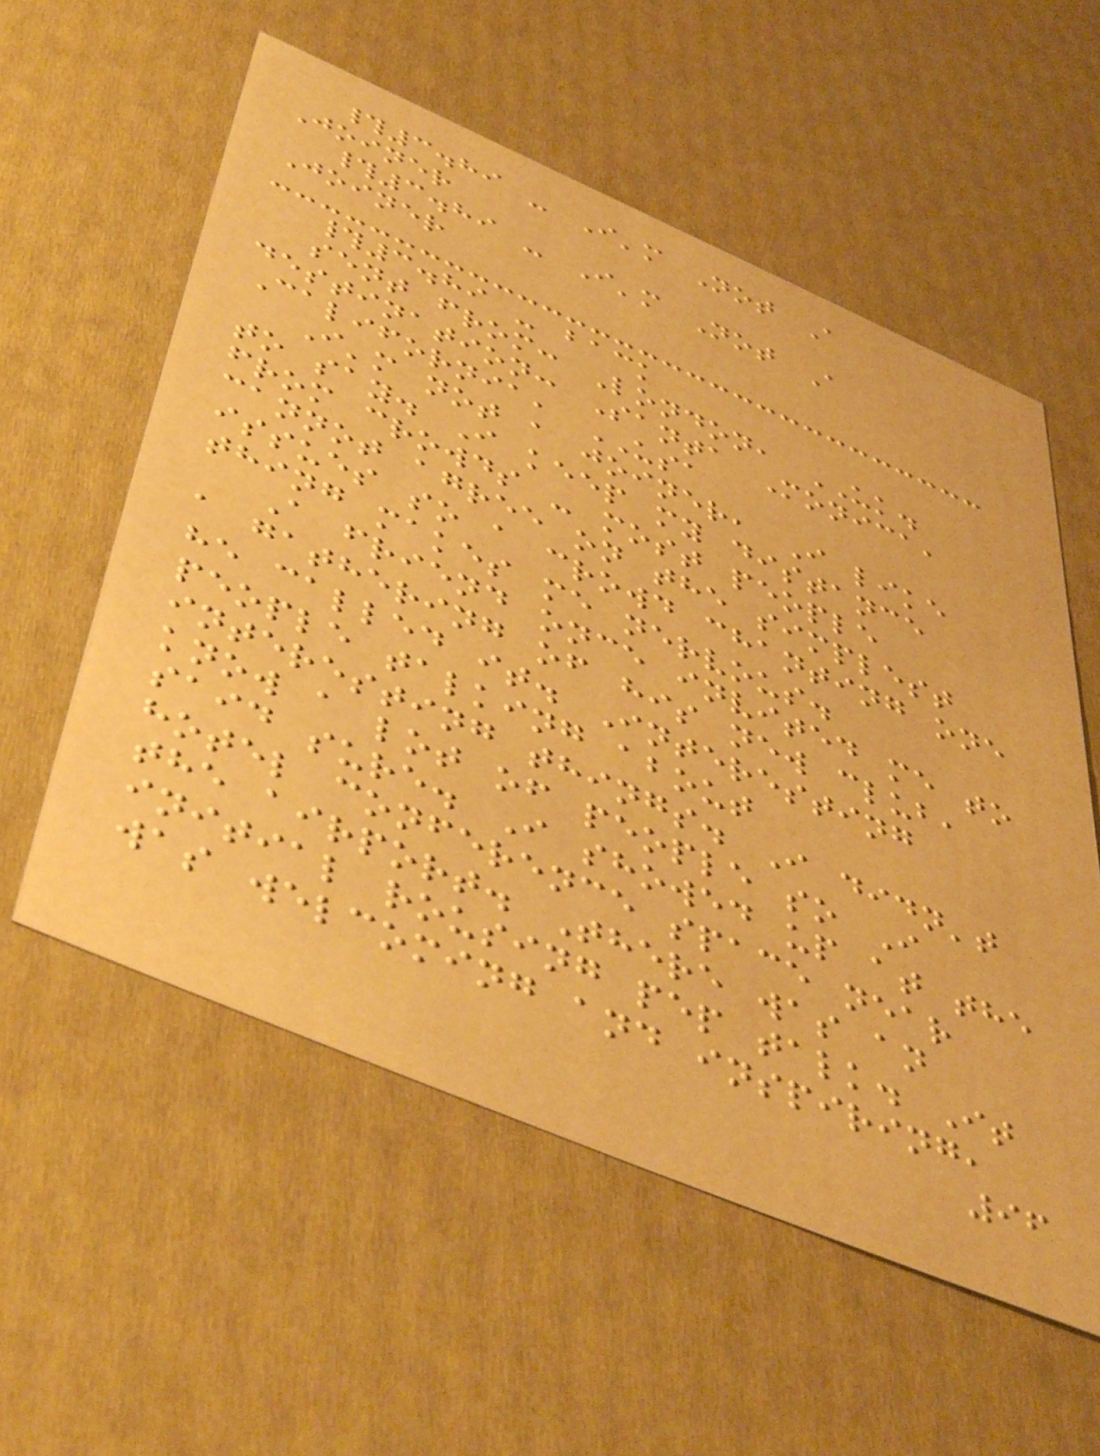#3.89 - I'm Not A
Joiner
#3.89 - I'm Not A
Joiner
#3.89 - back
sent from: London, UK.
destination: Santa Monica,
California, USA
I'm not a joiner, I like
to say. I keep my distance
from crowds - most people
cannot agree on the simplest
issues so a crowd chanting one
thing makes me nervous.
A friend once invited me to
a gathering of his new club,
he called it. Interesting
people talking about
interesting things. I didn't
know a lot of people so I
said sure. I showed up at the
hotel conference space near
the airport. There was an
initial rousing pep talk. It
was welcoming and inspiring,
96
